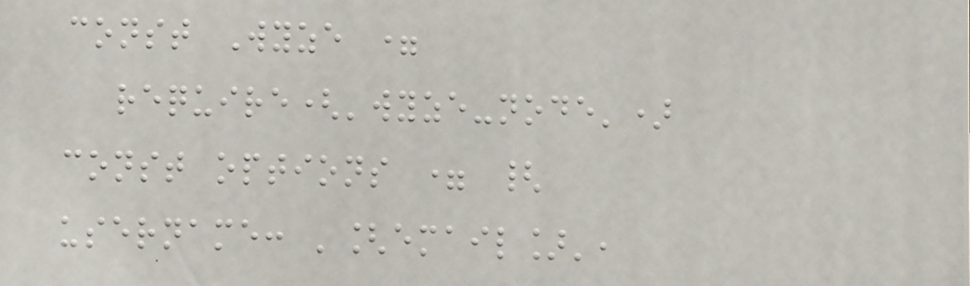const Wyze =
require('wyze-node')
const options = {
username: '[email]',
